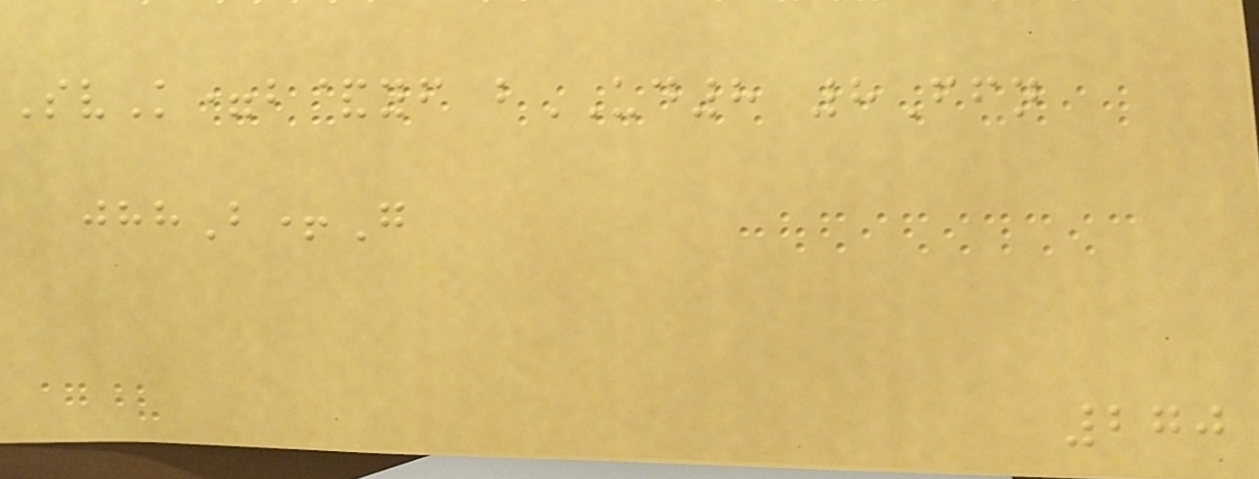SvK=b&yf bUD8 8Ffn
jhhB+G
270
